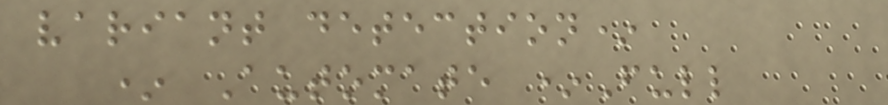variant detection*
* Automate *Full
